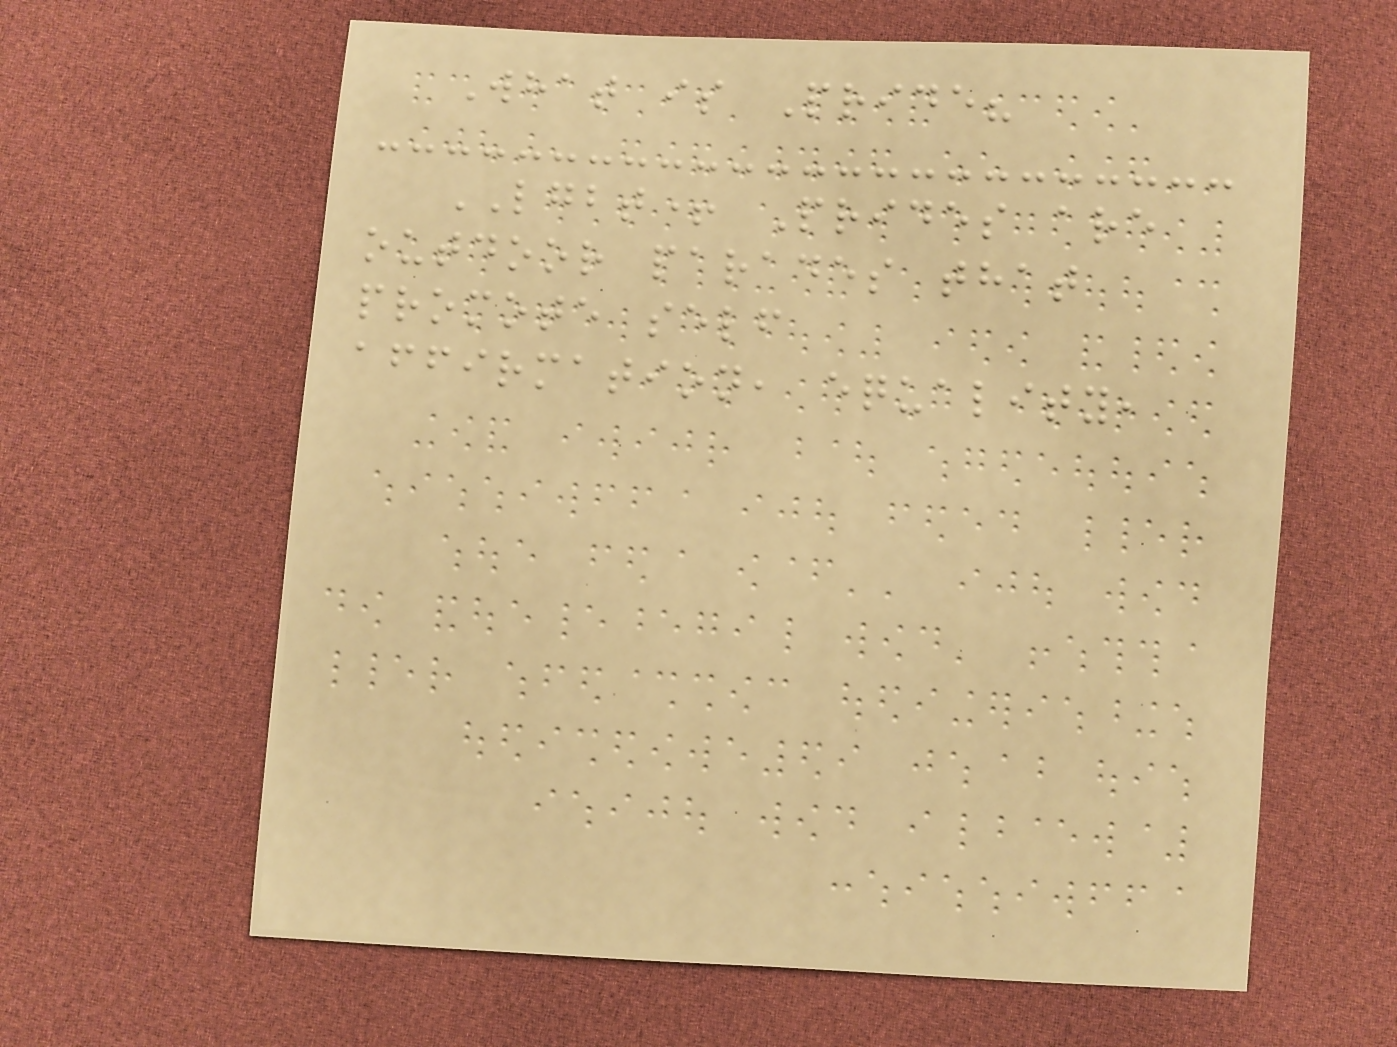What is Pride?
LGBT+ Prides are
outdoor parades that
promote self
affirmation, equality,
